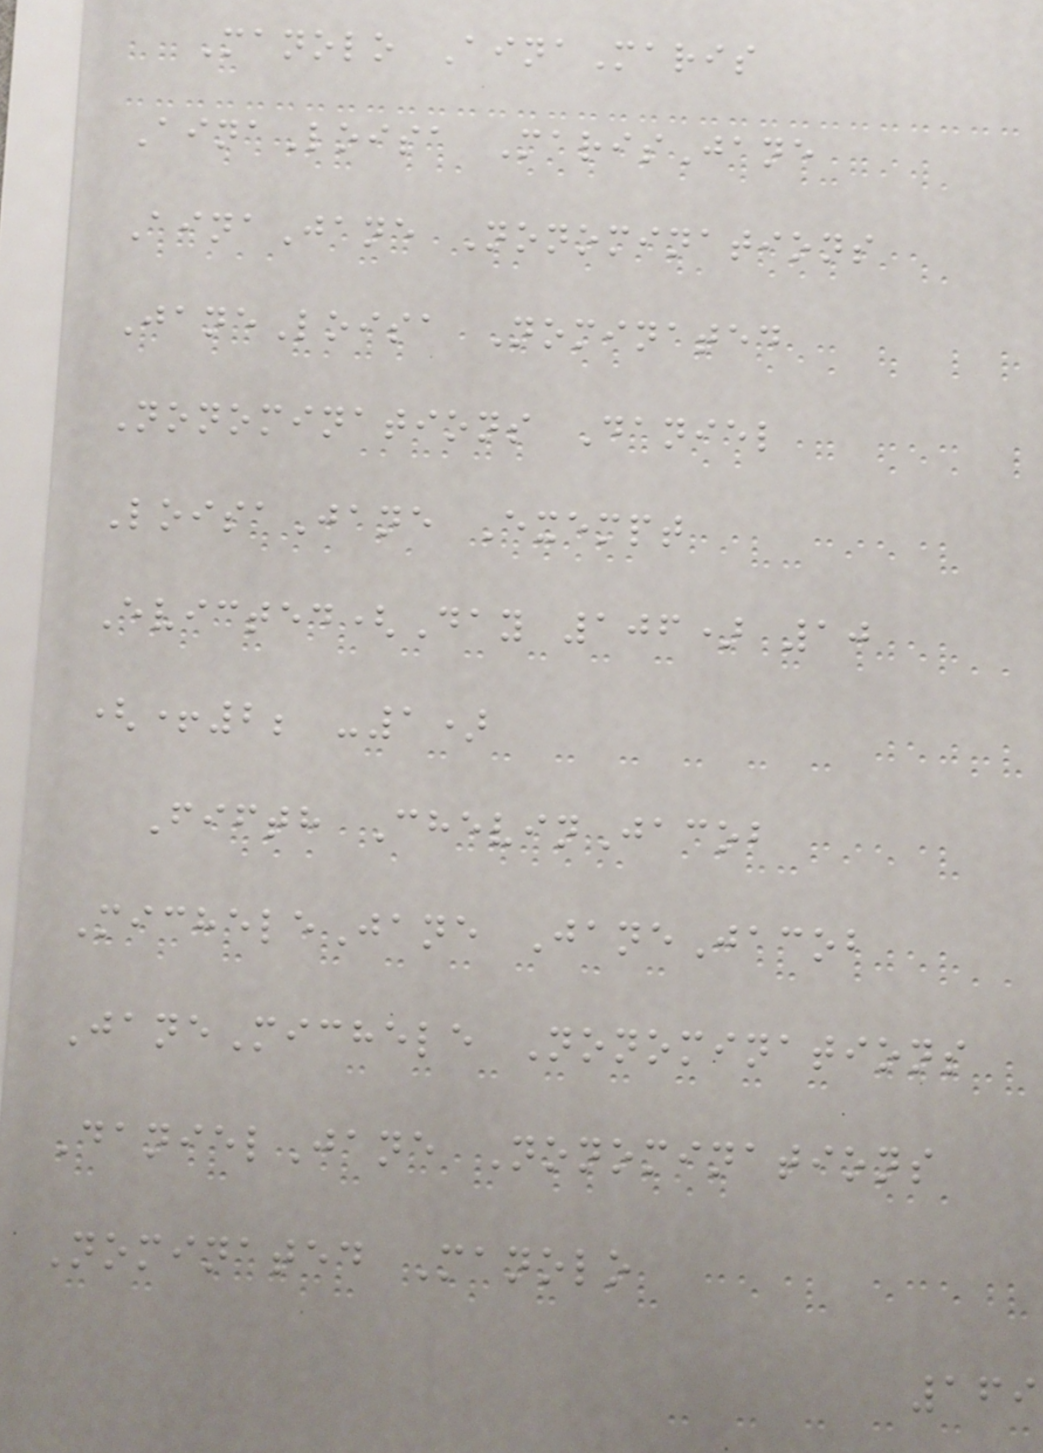Manolo AinaMaris
AinaLoisa MarisJane
AinaJane Nonominations
JaneLoisa Nominated
Nonominations Daniel
LoisaJane Exempt
Evicted(Day 106) 10
(+2; -1)
Fifth ChevinJacob
MicheleJane JaneJacob
JaneMichele Nonominations
DanielJane Nonominations
Nominated Manolo
169
